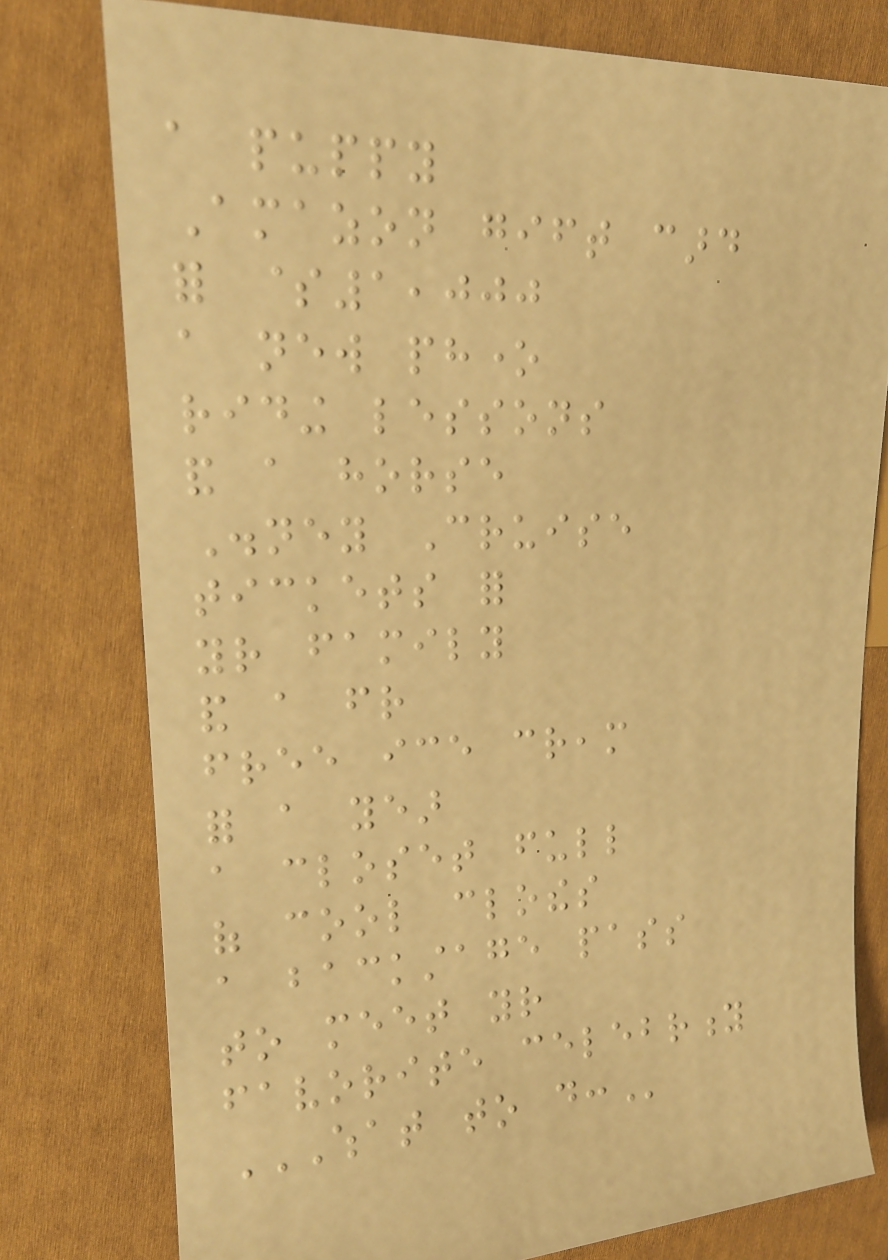a puppy
Amazon gift card
for $1,000
a new phone
riding lessons
and a horse
Disney Cruise
tickets for
your family
and a friend
free ice cream
for a year
a closet full
of cool clothes
a backstage pass
to meet your
favorite celebrity
WHAT TO DO:
